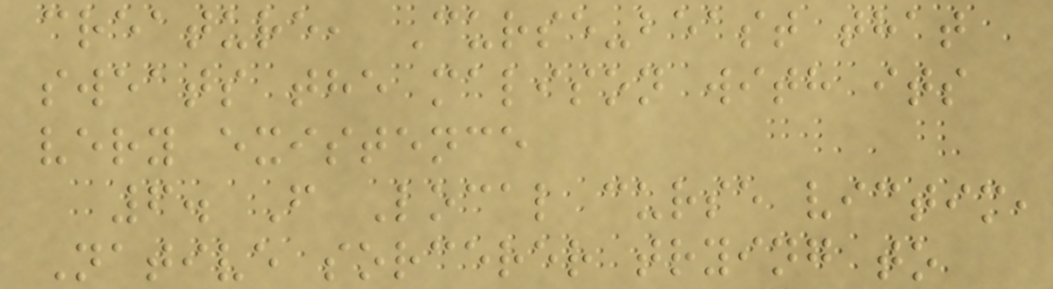creature, Curse-beast that
sweats the malison with its
very existence
6. F Local curse victim,
Native sorcerer trying to
